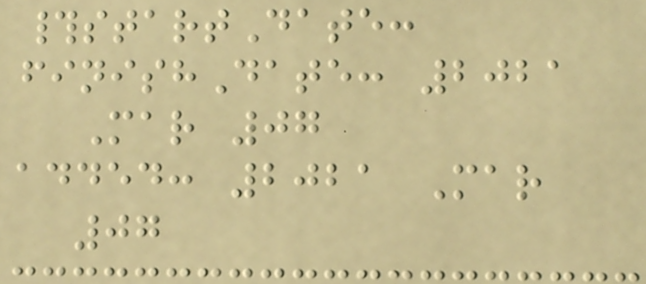#startDate:
finishDate: 2021
Mar 07
added: 2021 Mar
07
